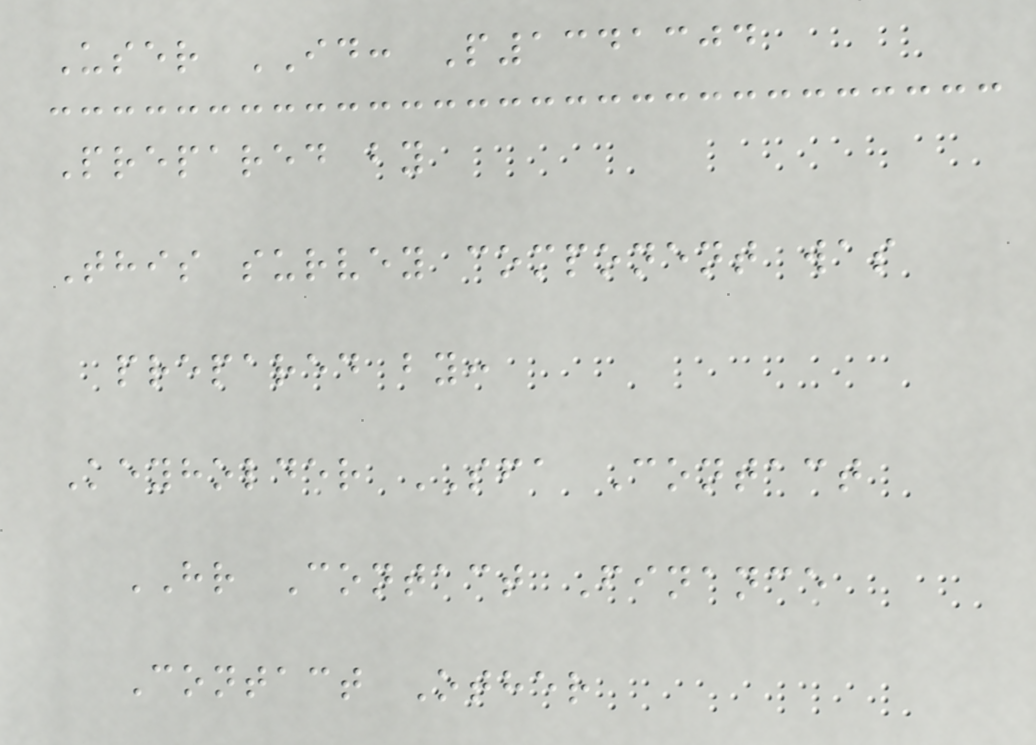User ID: P1341304
Prepared by
This survey component was
prepared by:
Keyholder SFA Contact
HR Contact Finance
Contact Other
